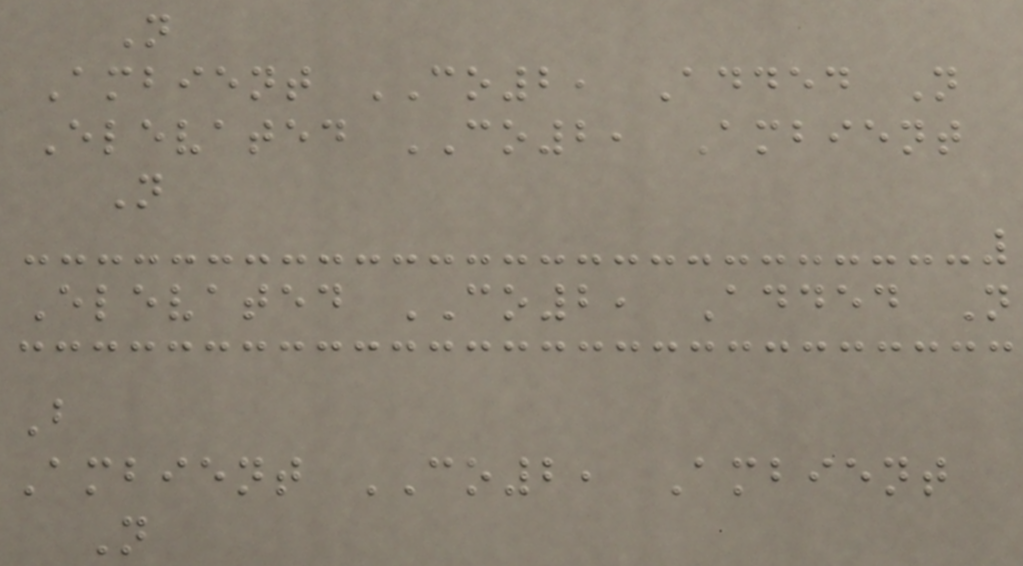N
Ambient CO2, Added N
Elevated CO2, Ambient
N
Elevated CO2, Added N
B
Ambient CO2, Ambient
N
